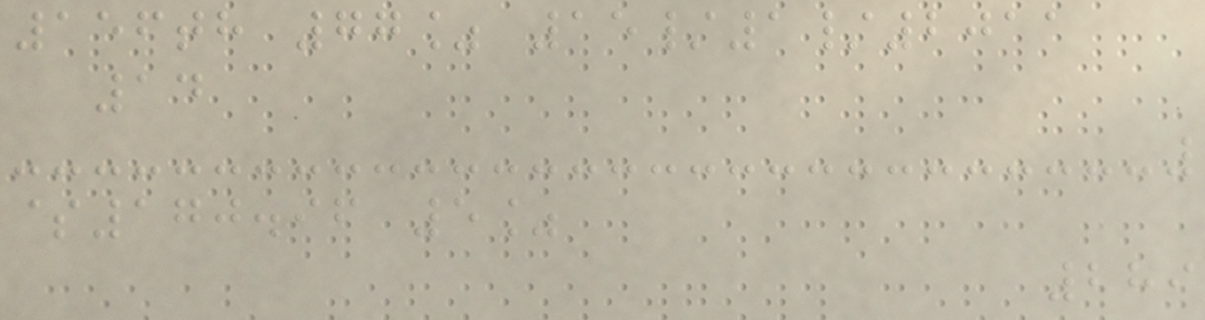156th 77% 15/1/2011
14
$170.96 5%
289
